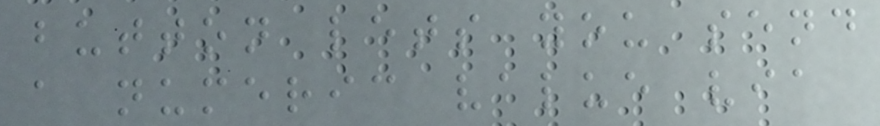button lets you send
a numeric value via
